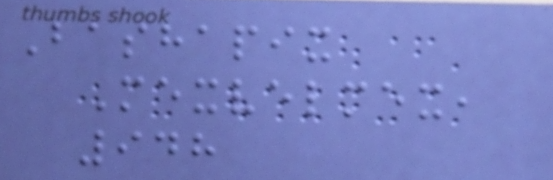Bashapix
Mexvelmex,
948
